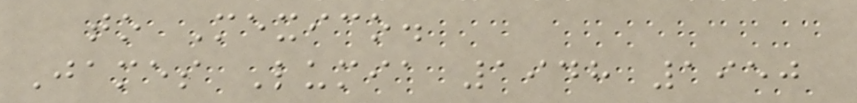to Mexico.
James Lumia 1948 1950
